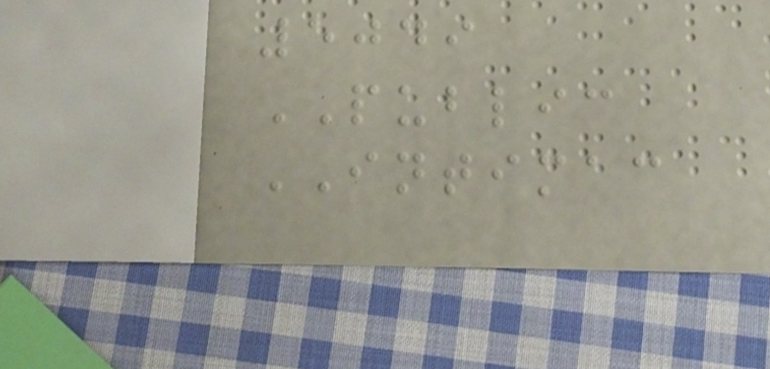5049
PUBLIC
INTIMAC
